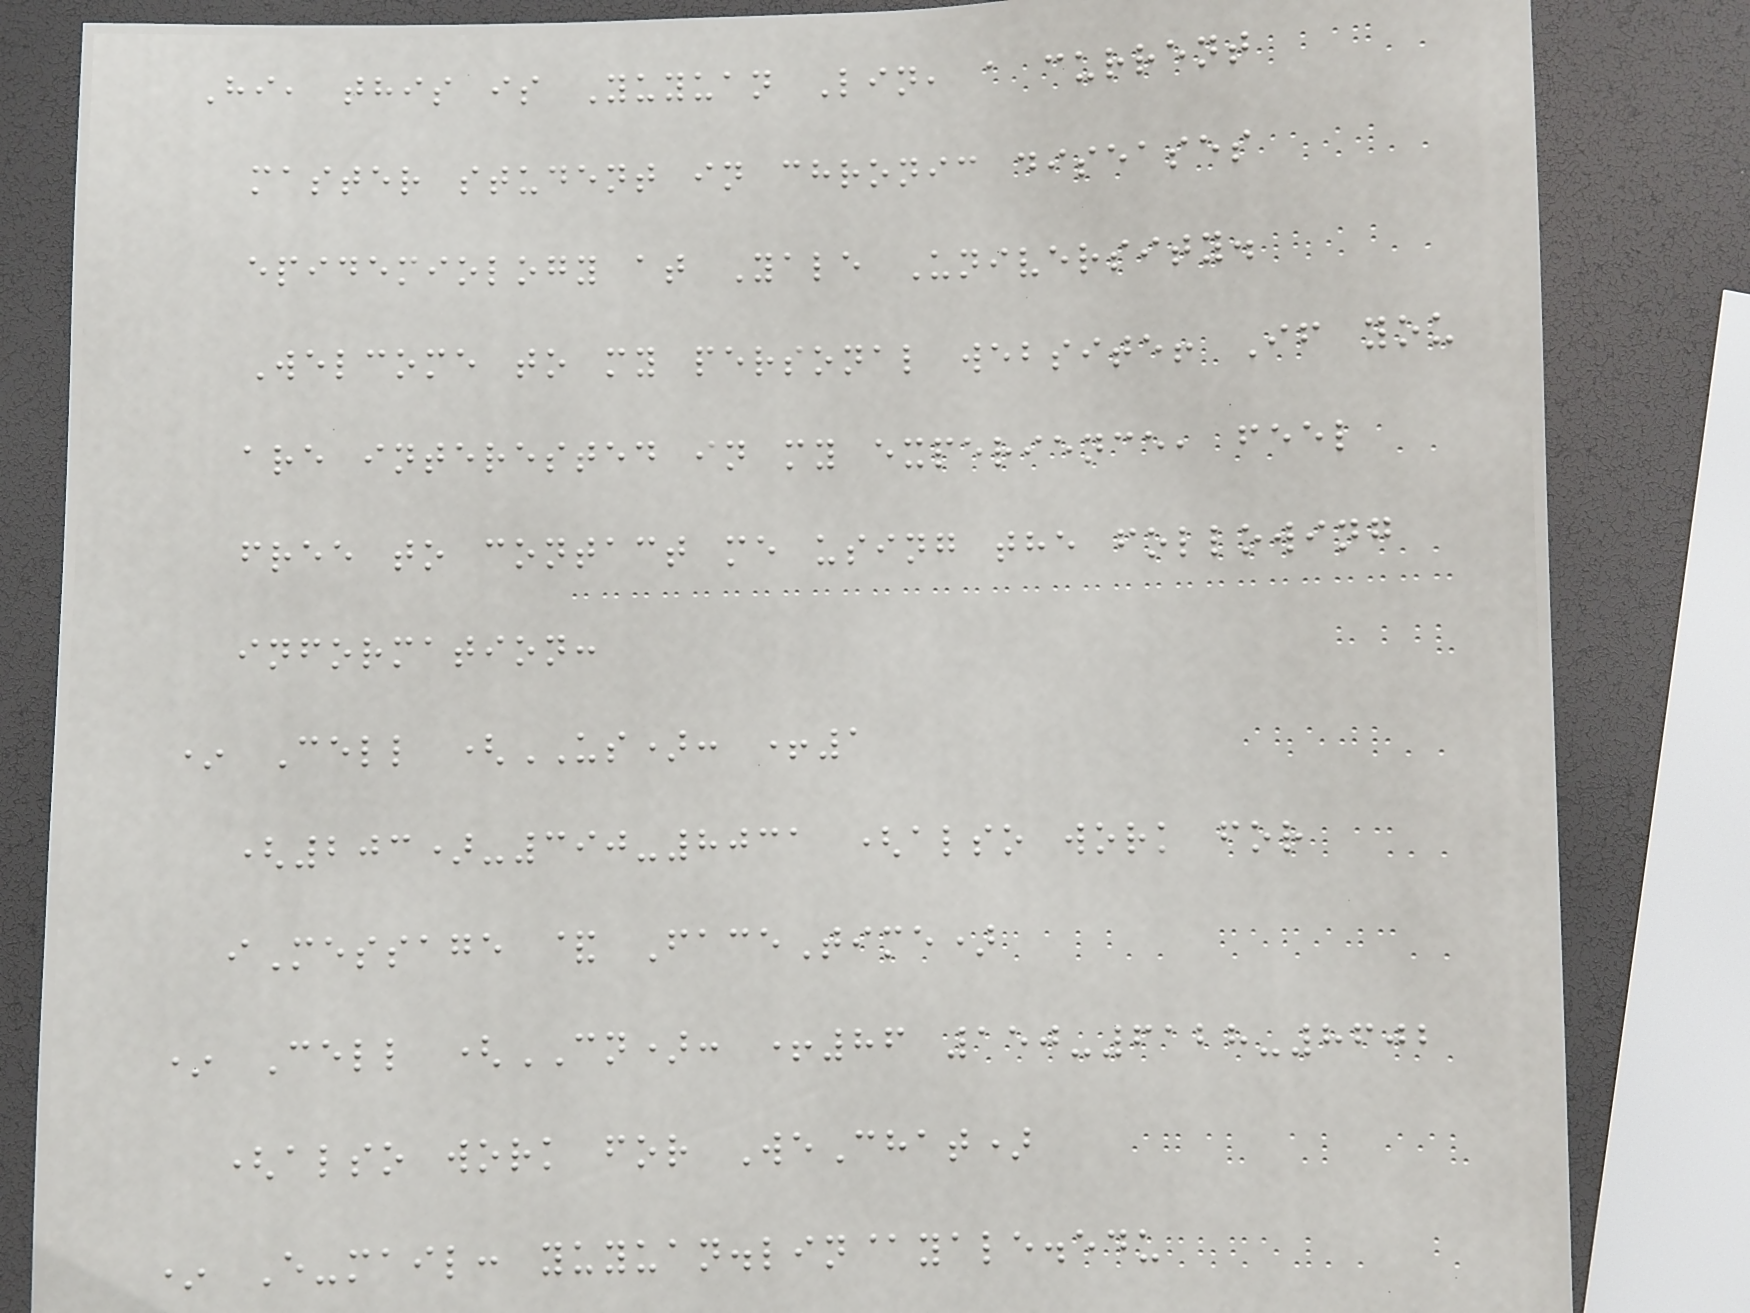Hi, this is Yuyuan Lin, a current
master student in chronic diseases
epidemiology at Yale University.
Welcome to my personal website! If you
are interested in my experience, feel
free to contact me using the following
information:
* Cell (US): +1
(203)-390-8031 (also work for
iMessage & FaceTime)
* Cell (CN): +86 150-6128-8602
(also work for WeChat)
* E-mail: yuyuan.lin@yale.edu
